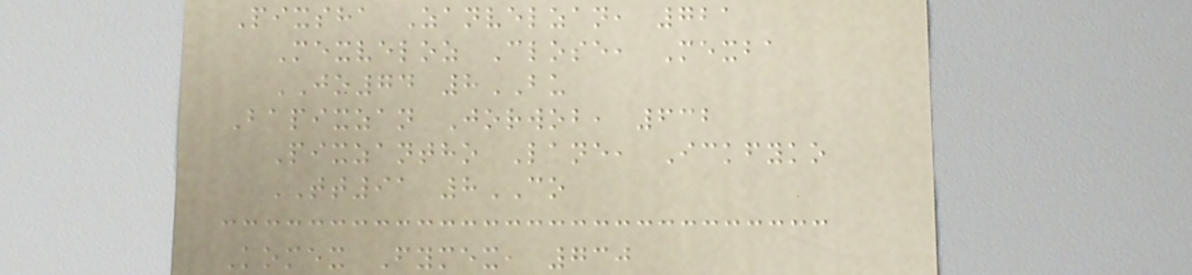Pixsha Zanvelzan, 721
Mexveloz Close, Mexba
JO74 8BU
Bapixzan Jorwob, 632
Pixzantho Lane, Ickfyko
TT91 8CO
Komex Fymex, 730
